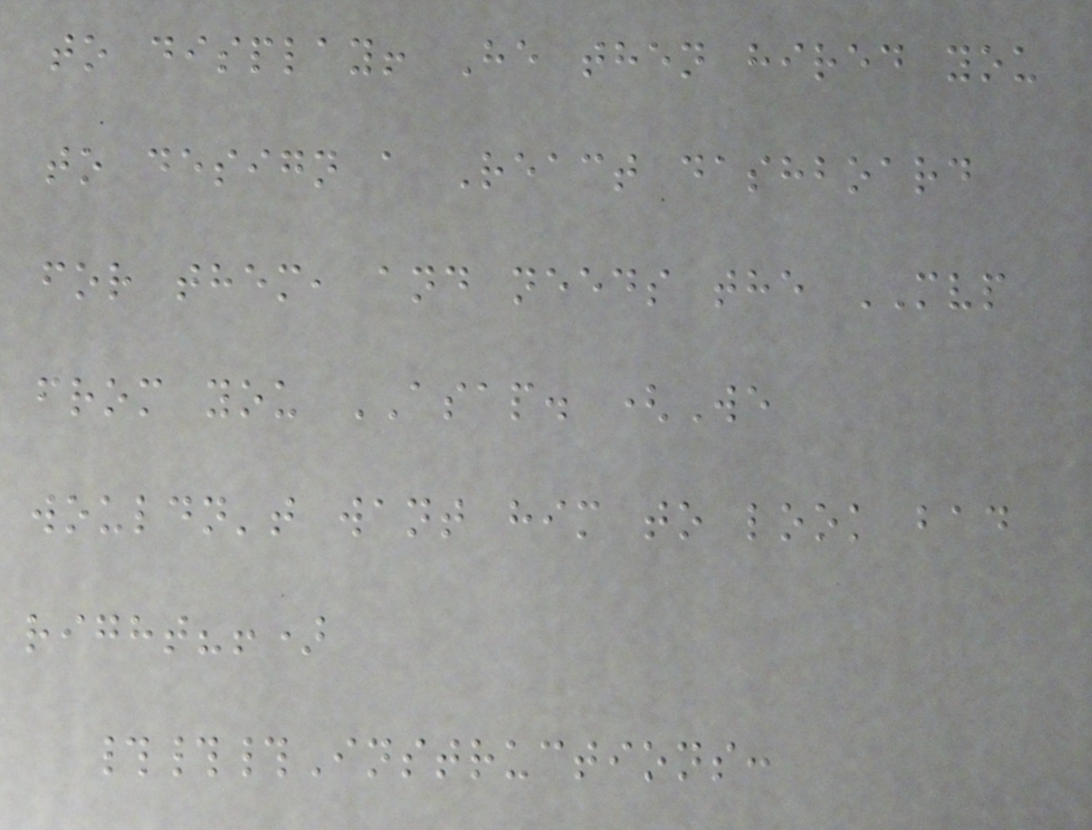to display! He then hired you
to design a React dashboard
for them, and needs the MVP
from you ASAP. (We
wouldn't want him to look bad
right?!)
###Instructions:
